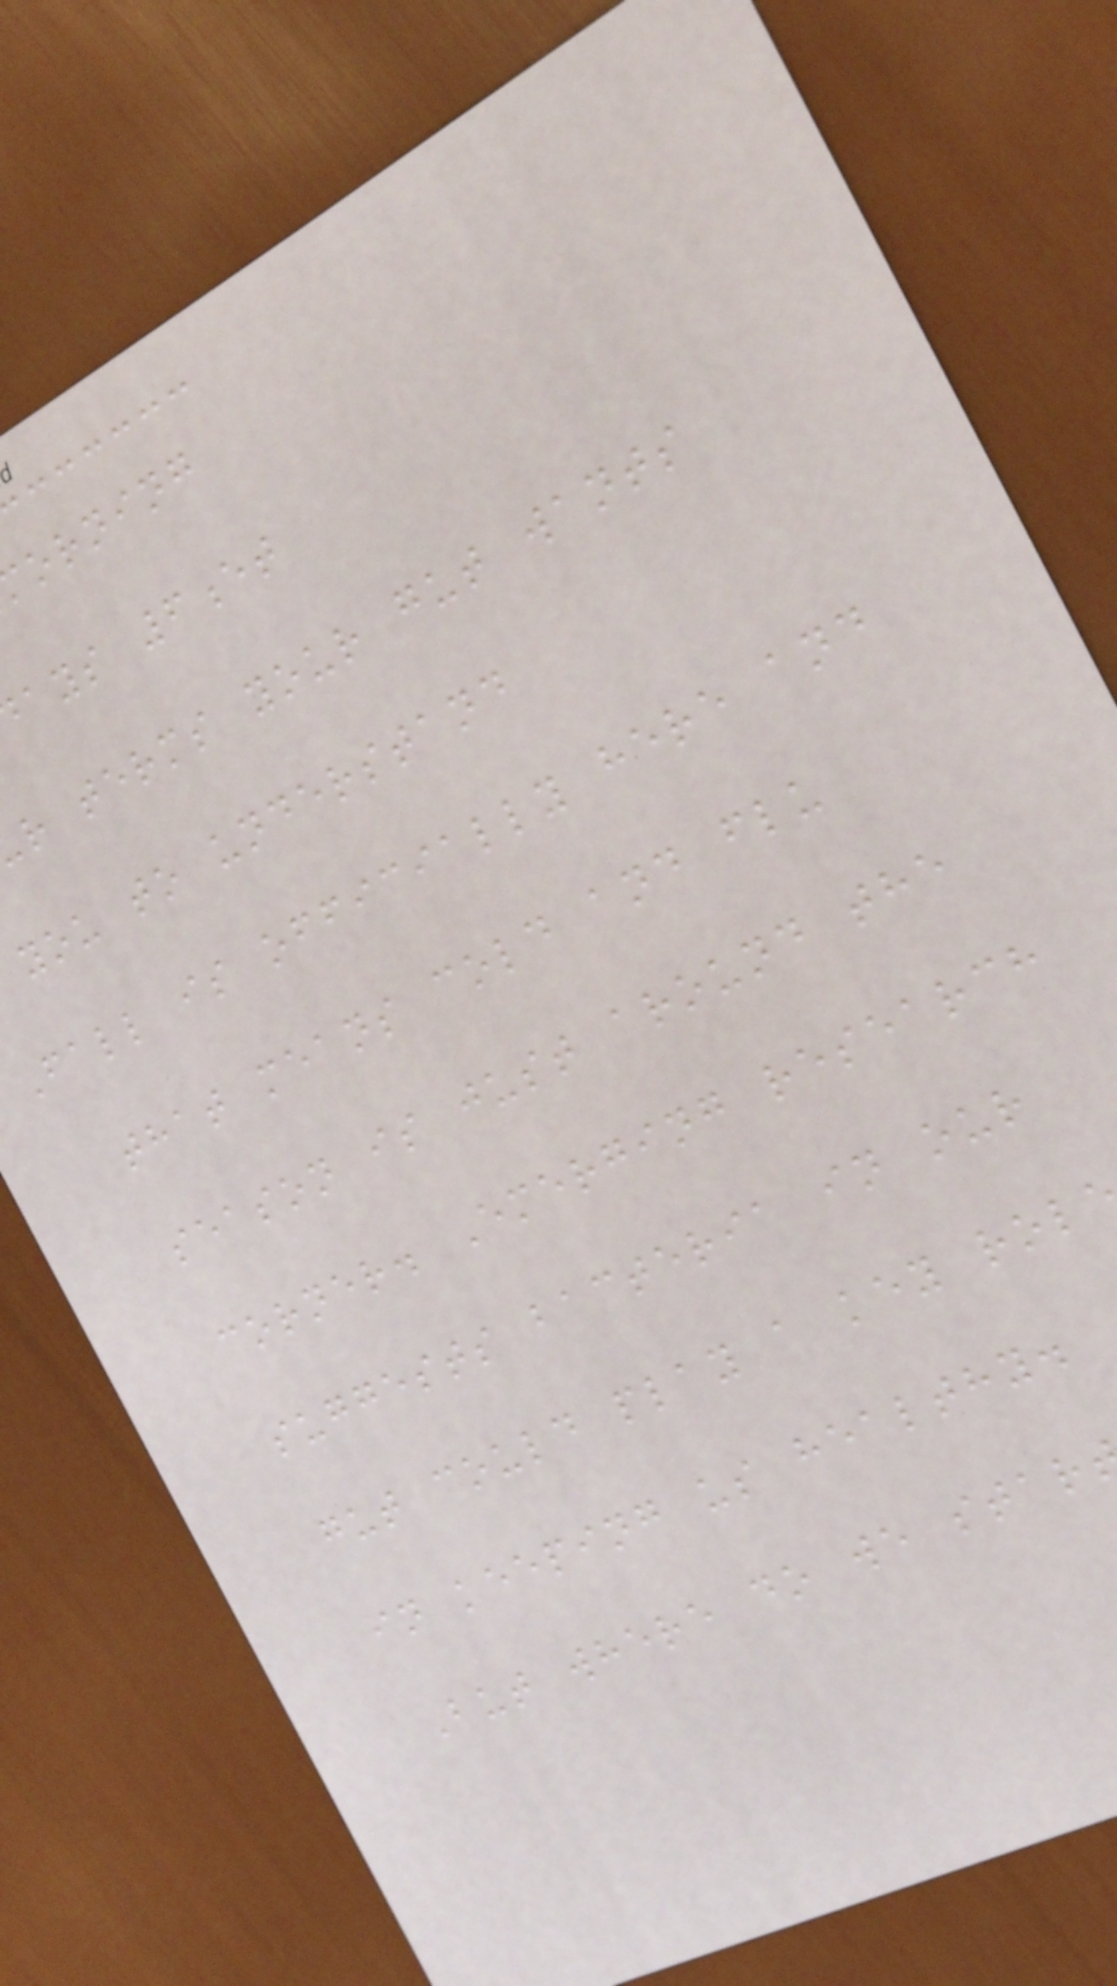orning
ays 6et
r terms your gut wants
you to understand
Fall is officially here and
that means cold and flu
season is just around the
corner. Emerging research
suggests bacteria in our
gut could play a key rol
in keeping us healthy.
But where do we star
